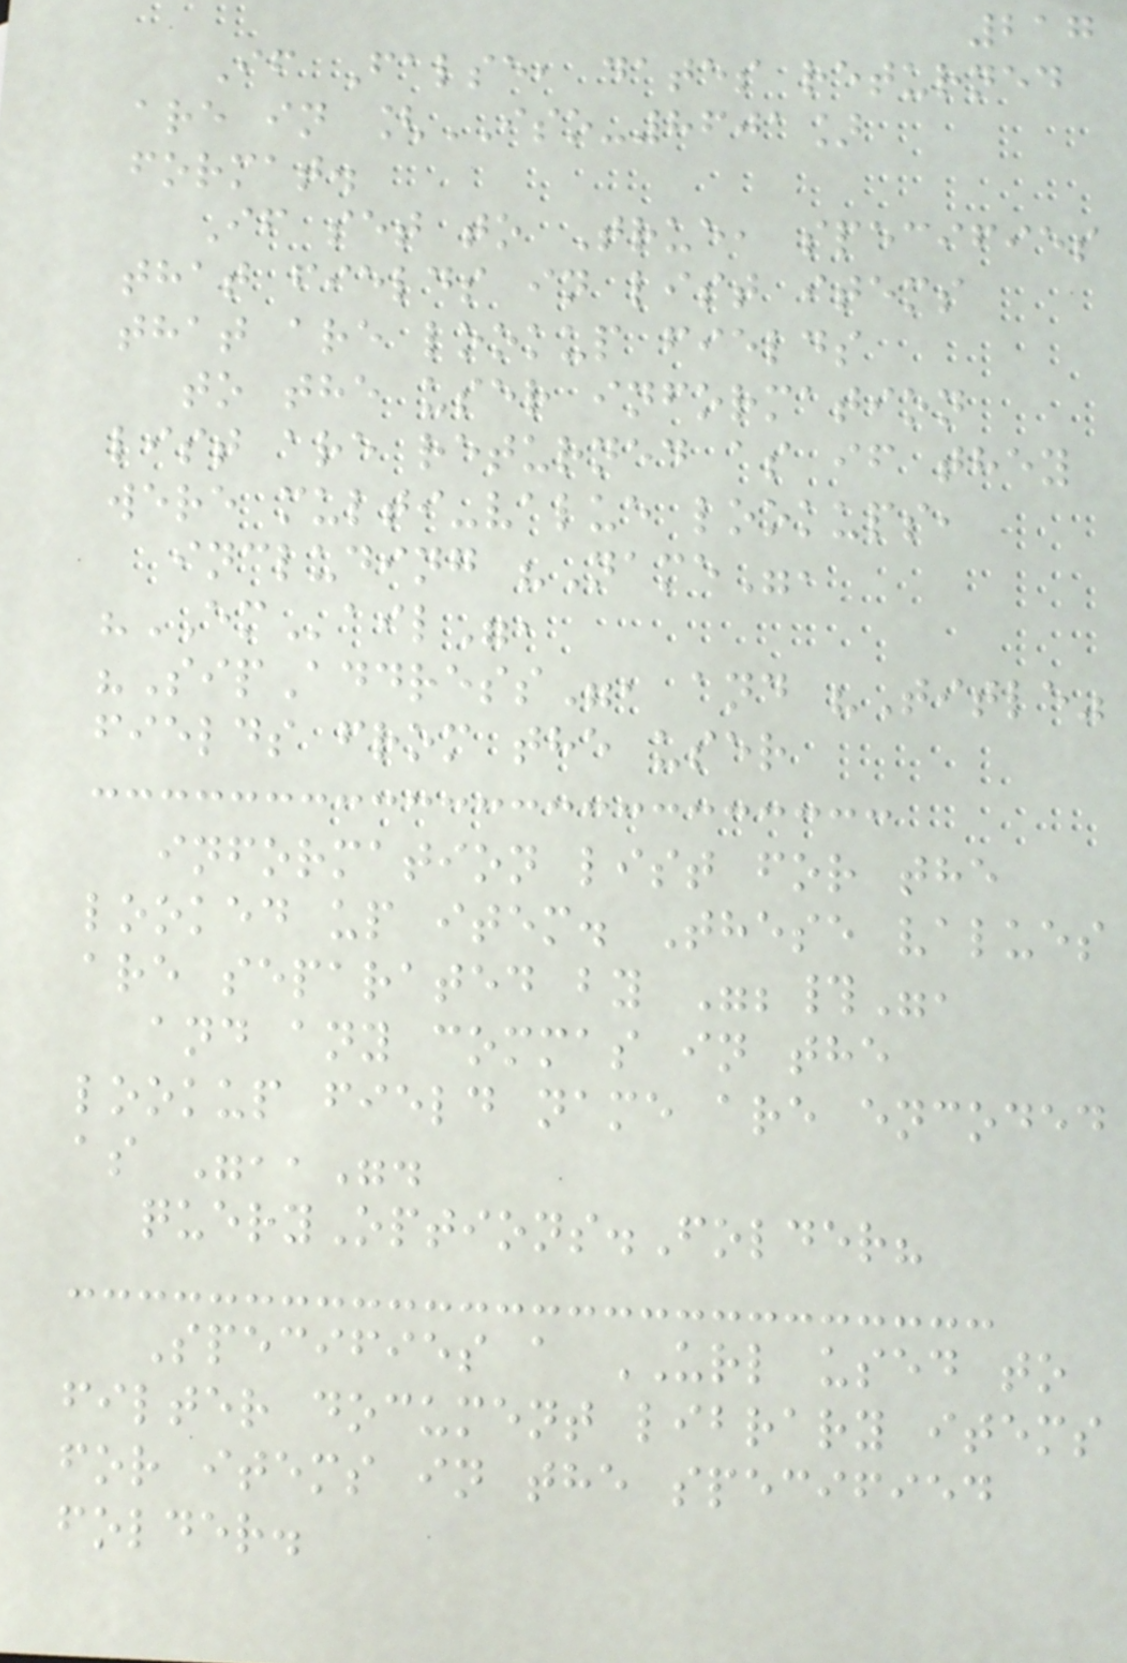217
If False, dates returned
are in [ISO-8601]
format.
If set to True, specifies
that fields in list items
that are lookup fields
to the user information
list are returned as if they
were multi-value lookups,
including "Name",
"EMail",
"SipAddress", and "Title"
fields from the user
information list for the
looked up item. These values
are separated by ";#",
and any commas in the
lookup field name are encoded
as ",,".
queryOptions.Folder?
Specifies a URL used to
filter document library items
for items in the specified
folder.
